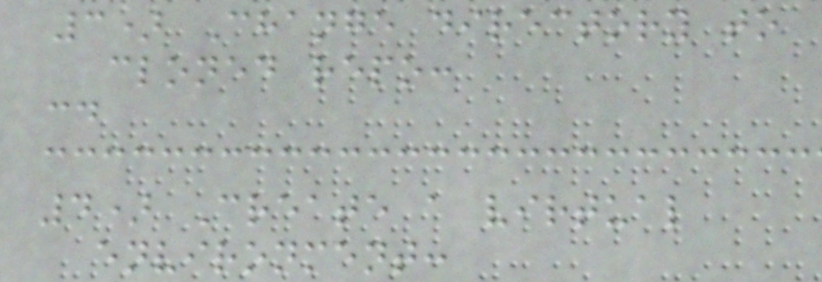3) Change directory to
cloned repo:
cd
4) Create a virtual
environment:
